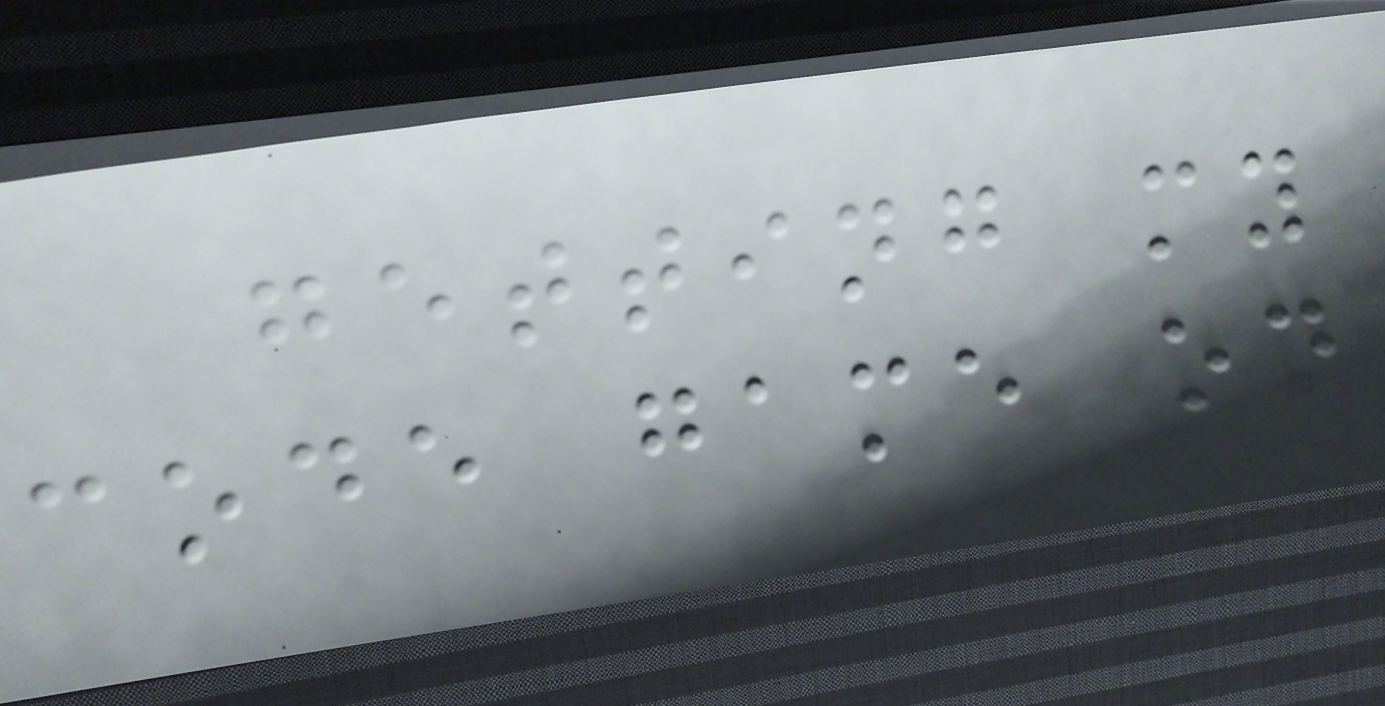getting my
code game on
